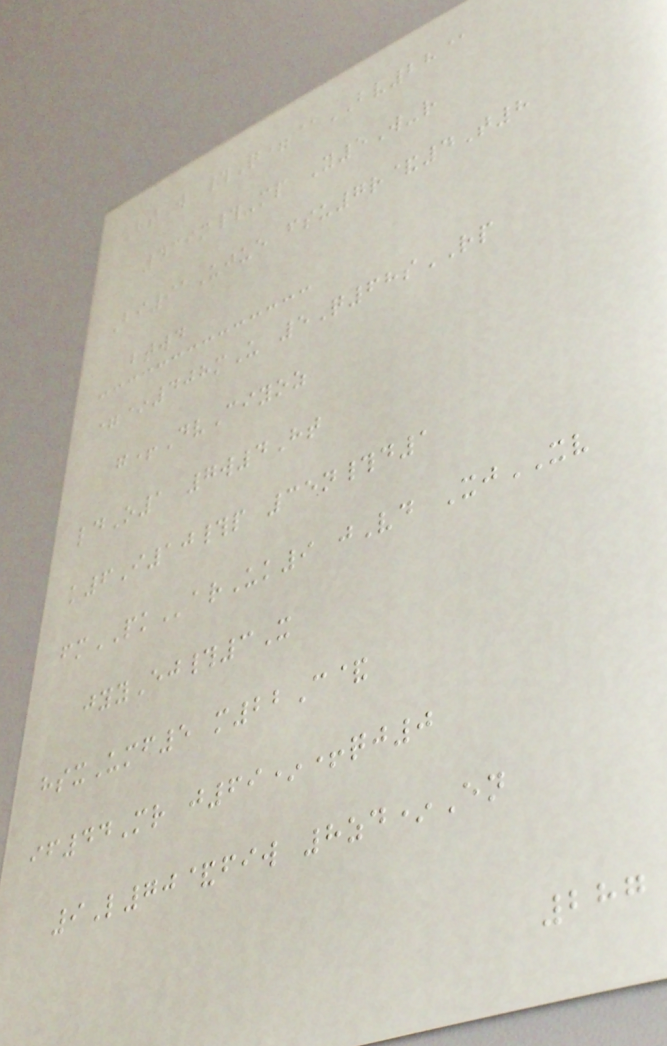HtW #Q=@BV28@
439m#-mp Y5W-r
Bi91Ujue fsu7r&4T8
btwd
=*408mU 5Q68sRP
g+DvCiyoz
ldO1 7w4Ht
k6I10#p 35n#d1
fmPKarUk9 jVd XjXV
jyyEj#3X
hsxUmf5 m22C&
if44Mr j69*+qj0
9L70&fiw 8zd*En
287
